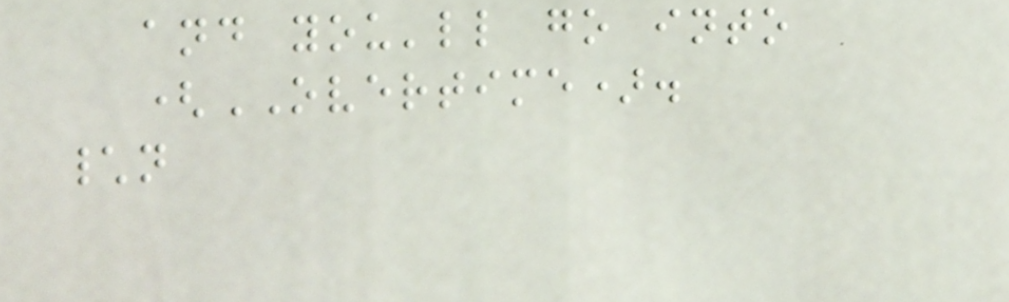and you'll go into
(OVERTIME).
\n
